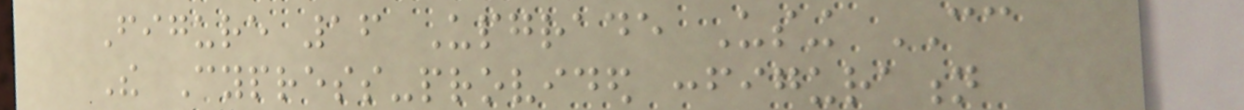Figure 16 Upgrade Using CC
The Cypress-provided configuration
